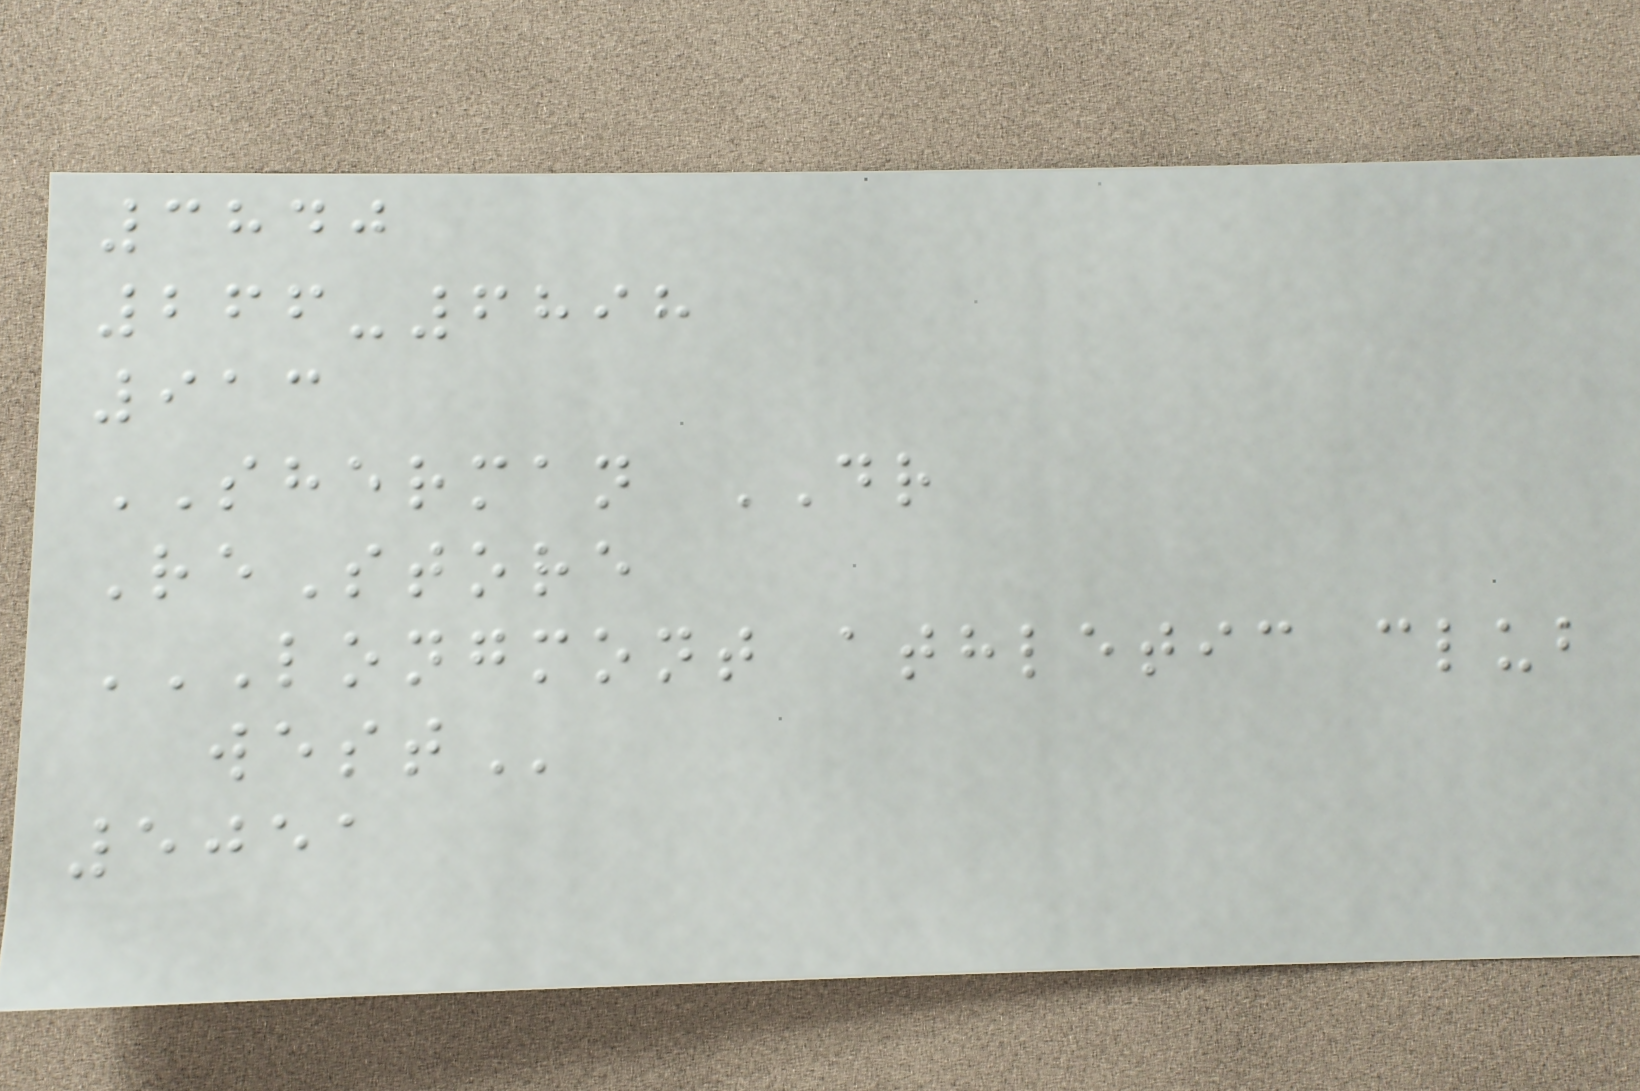3840
266-6898
913
SHERMAN DR
ReStore
LONGMONT ATHLETIC CLUB
WEST
5051
